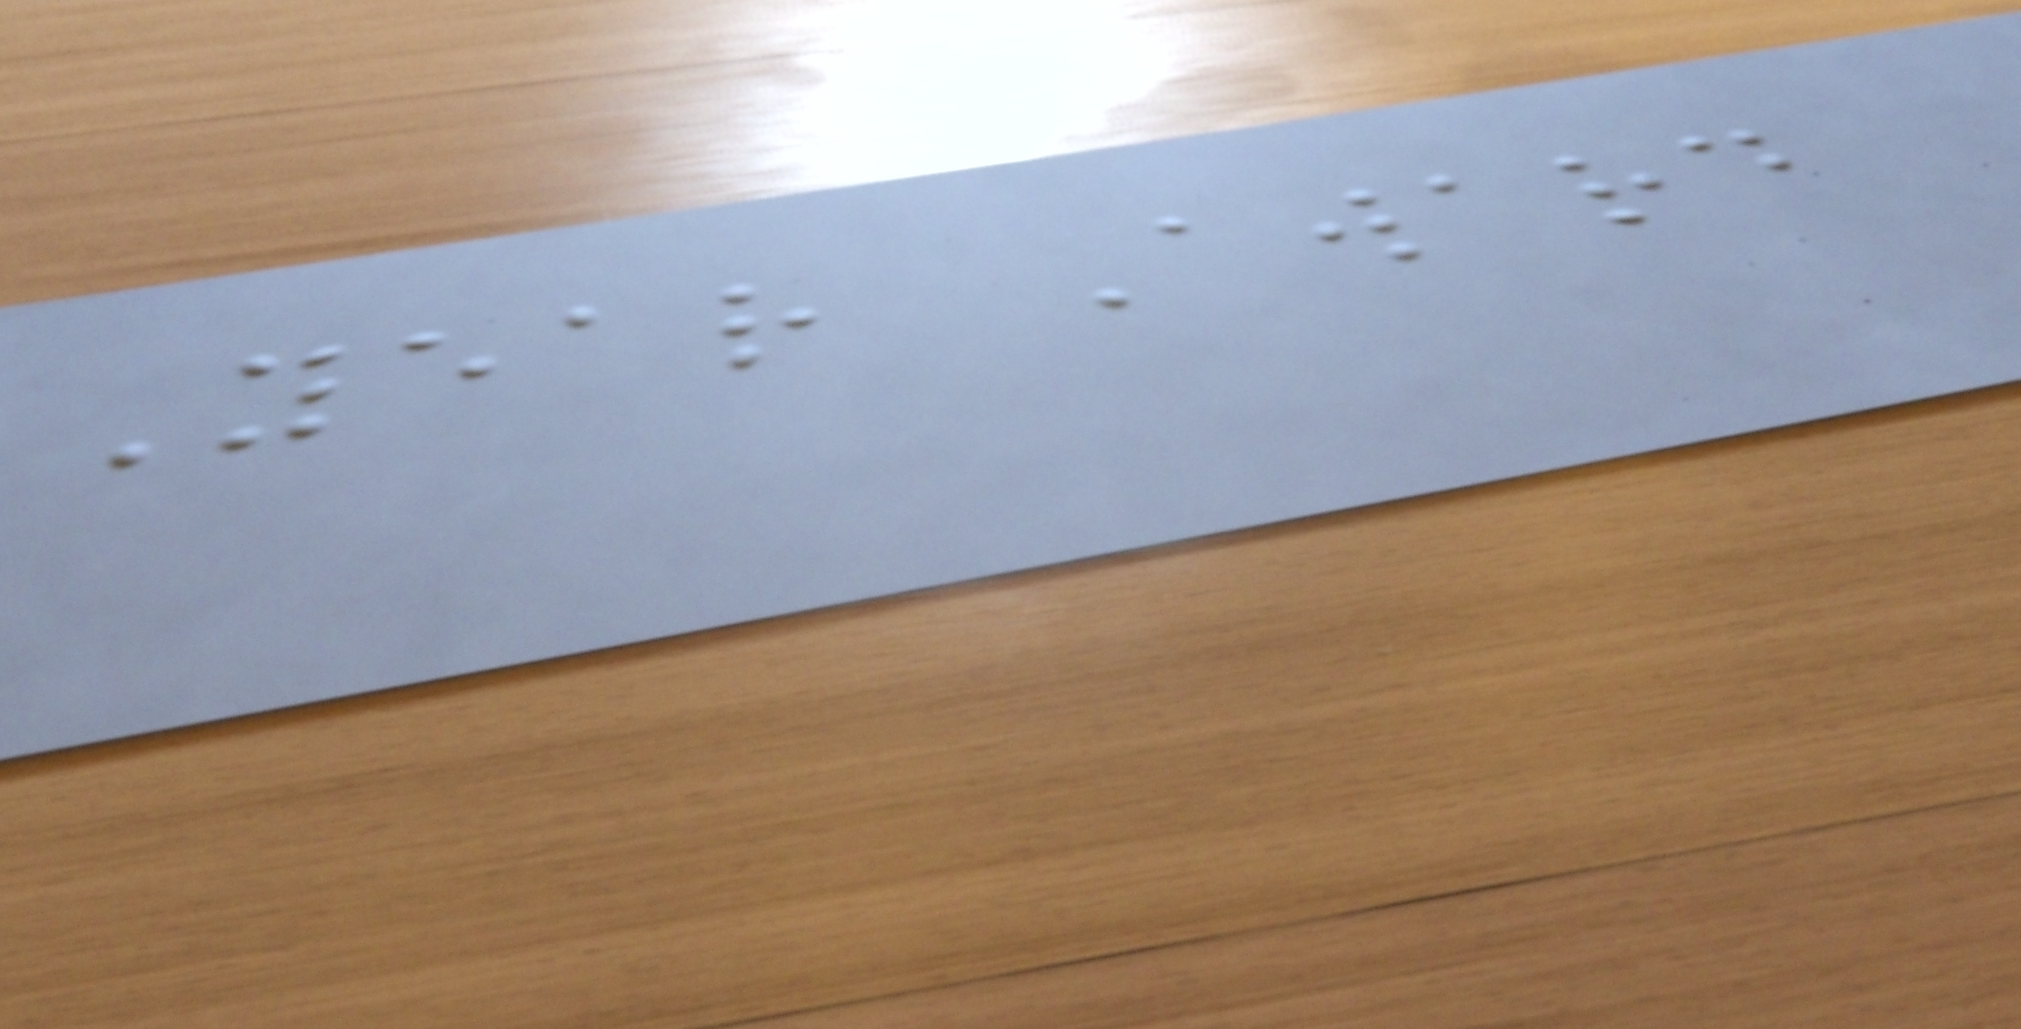Year Award
